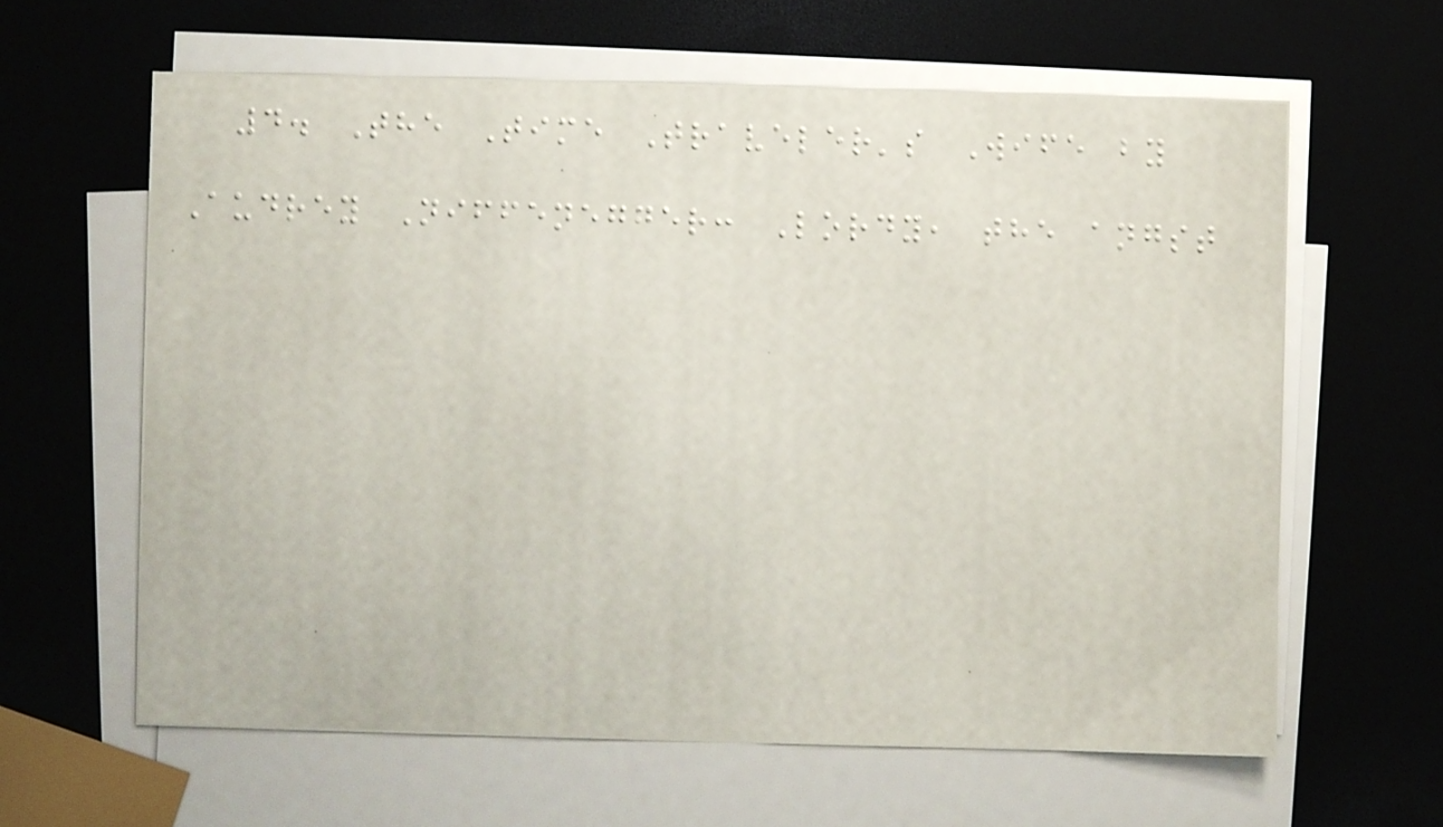4. The Time Traveler's Wife by
Audrey Niffenegger: Lordy, the angst
